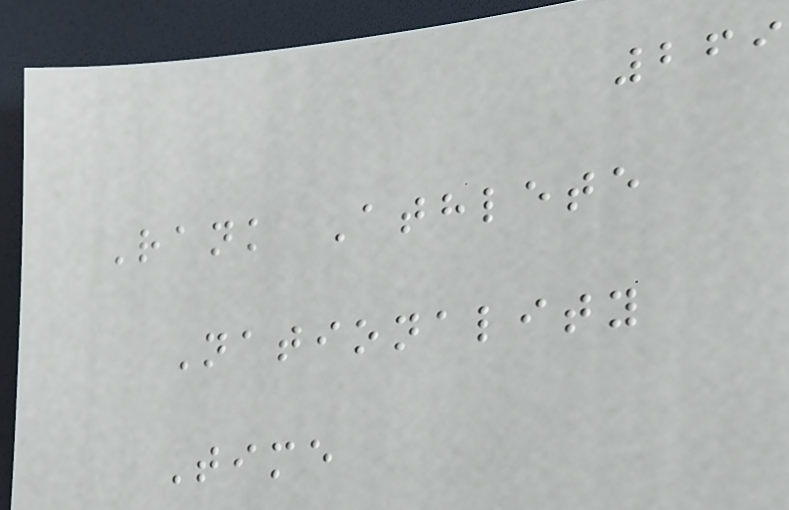269
Rank Athlete
Nationality
Time
